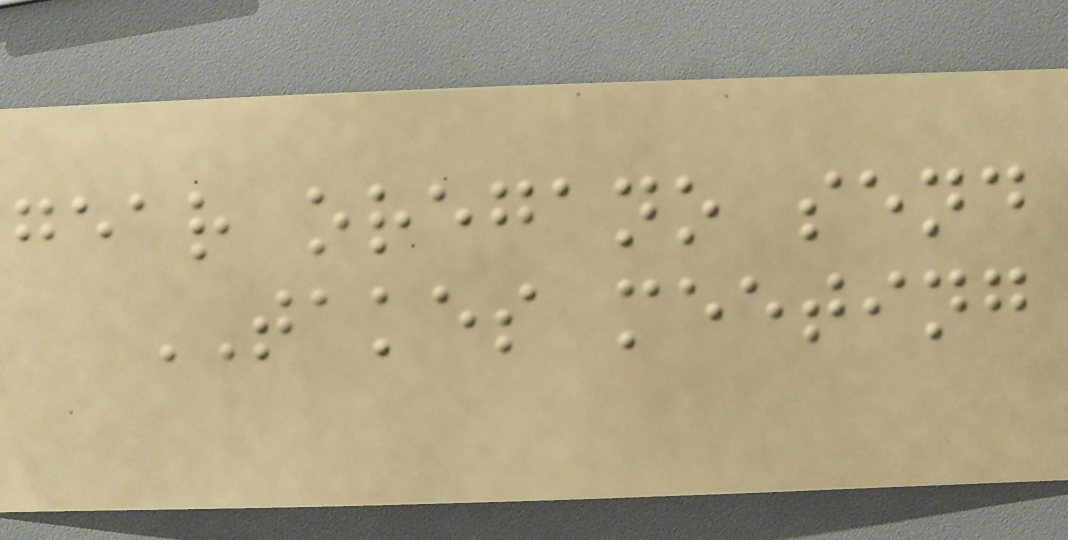gear oregano send
TAKES meeting
